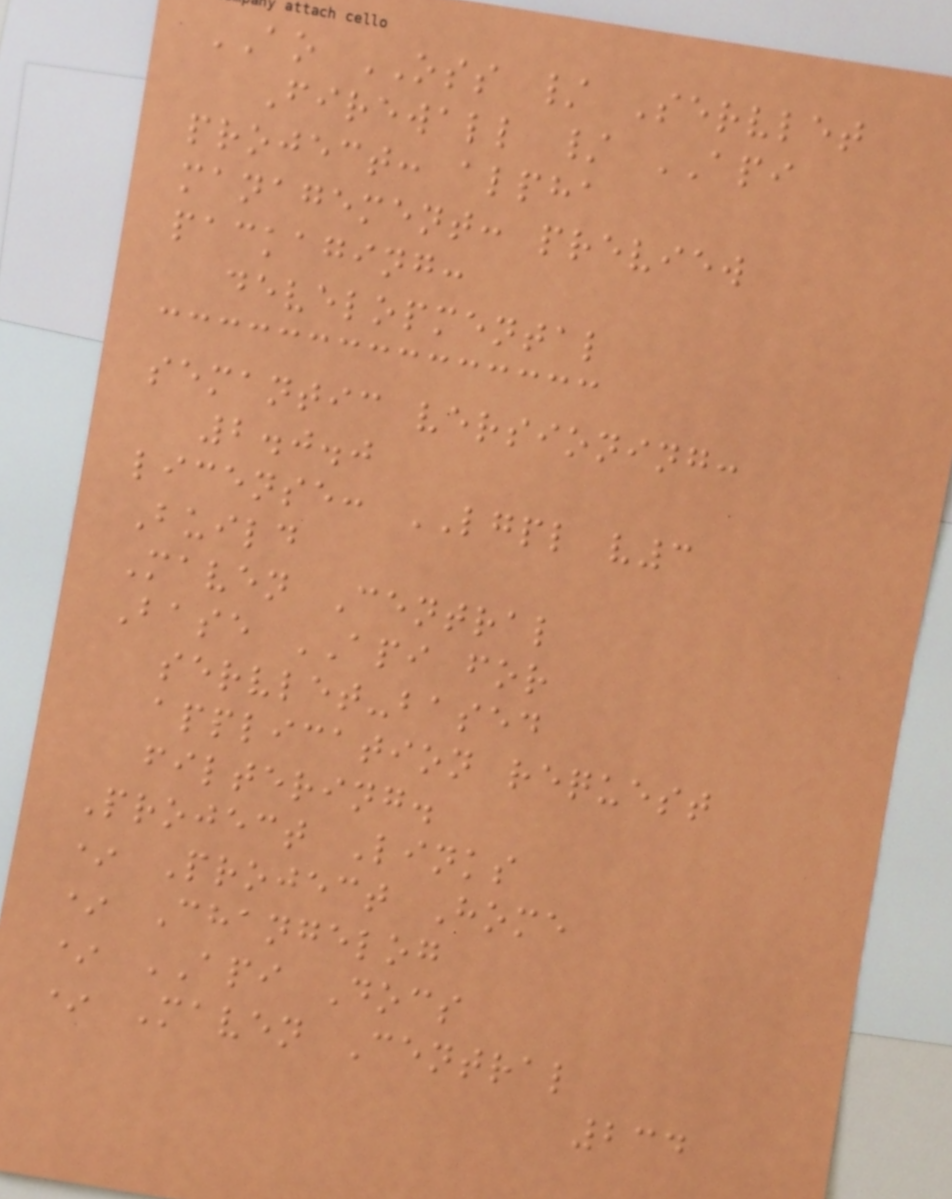AO OSS / Servlet
Firewall / API
project: alpha
management: preview
packaging:
developmental
semantic versioning:
2.0.0
license: LGPL v3
Build
Maven Central
Base API for
servlet-based
application request
filtering.
Project Links
* Project Home
* Changelog
* API Docs
* Maven Central
234
